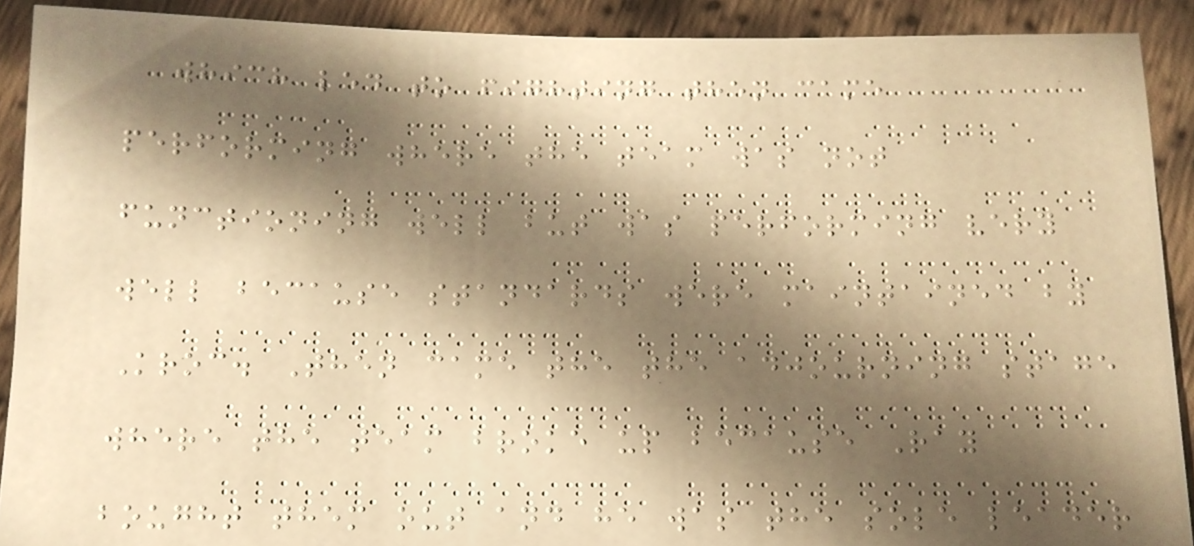which led to fighting then came
performing where the team was not
functioning well but was performing very
well because standards were maintained by
Kroc. Then came the the adjourning stage
where the team broke up because Ray
bought them out and he was the sole leader
